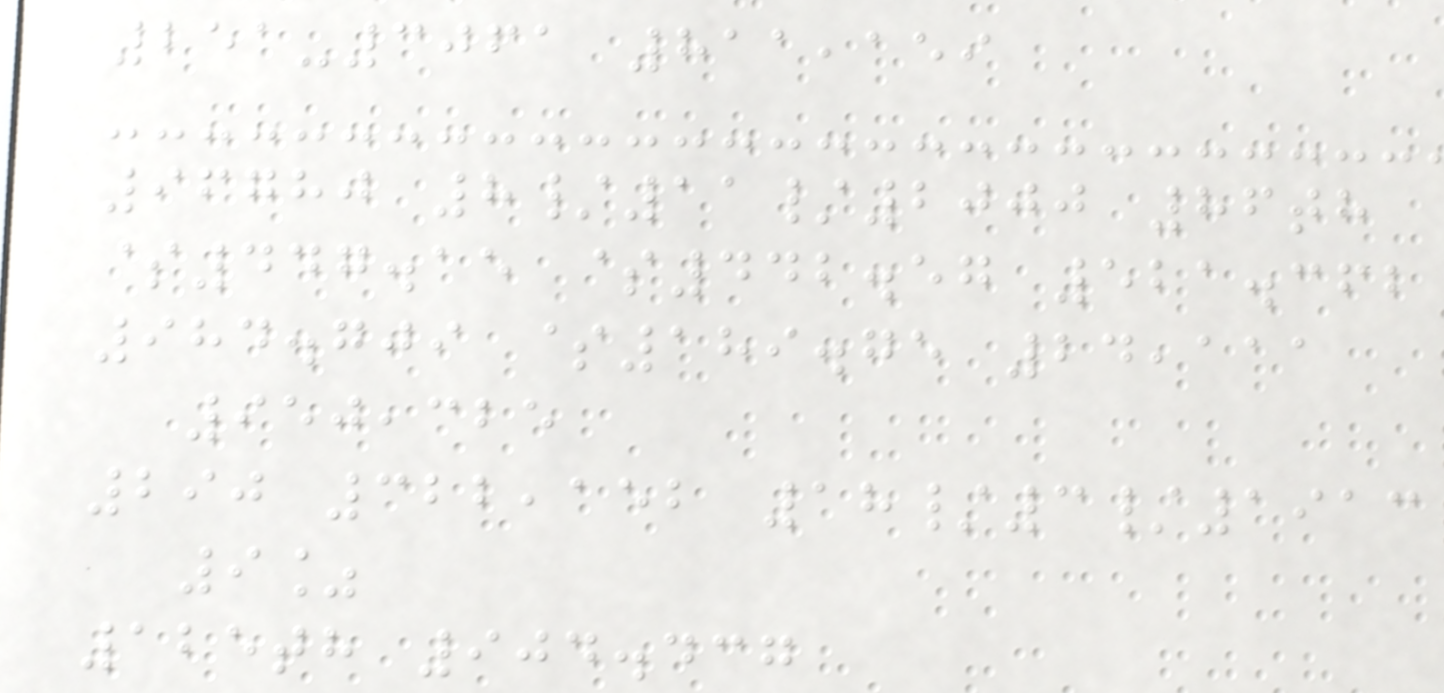251-3061 811,159
96780 8/11/2000 86th
$447.15 $442.57 521.362
984.709 $189.75 24,111
950,325
290 322,152 18/3/1913
9%
125th 904.437
